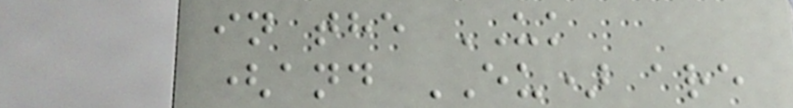in the UK
(and EU) are
